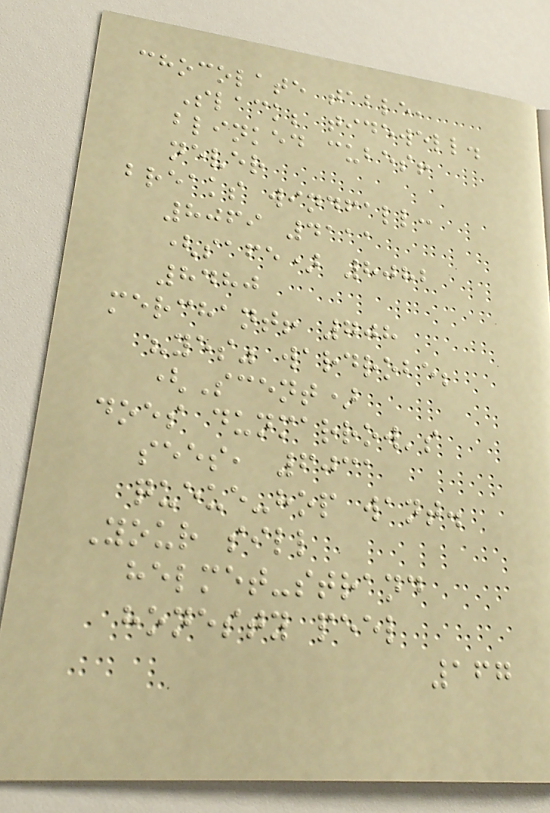chocolate table,
Slack; tidewell.
blinked cubes!
never
breaks windfall:
8069 4111
(safe) 8082
8480
merchant! 708
"yes" wardrobe;
(Scent)
does dunmarrow's
sees, 6031
queue-hop want.
Your sill
helmet-strand
honesty peel
167
